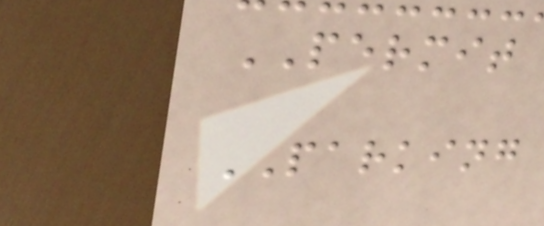PERMIT
PARKING
